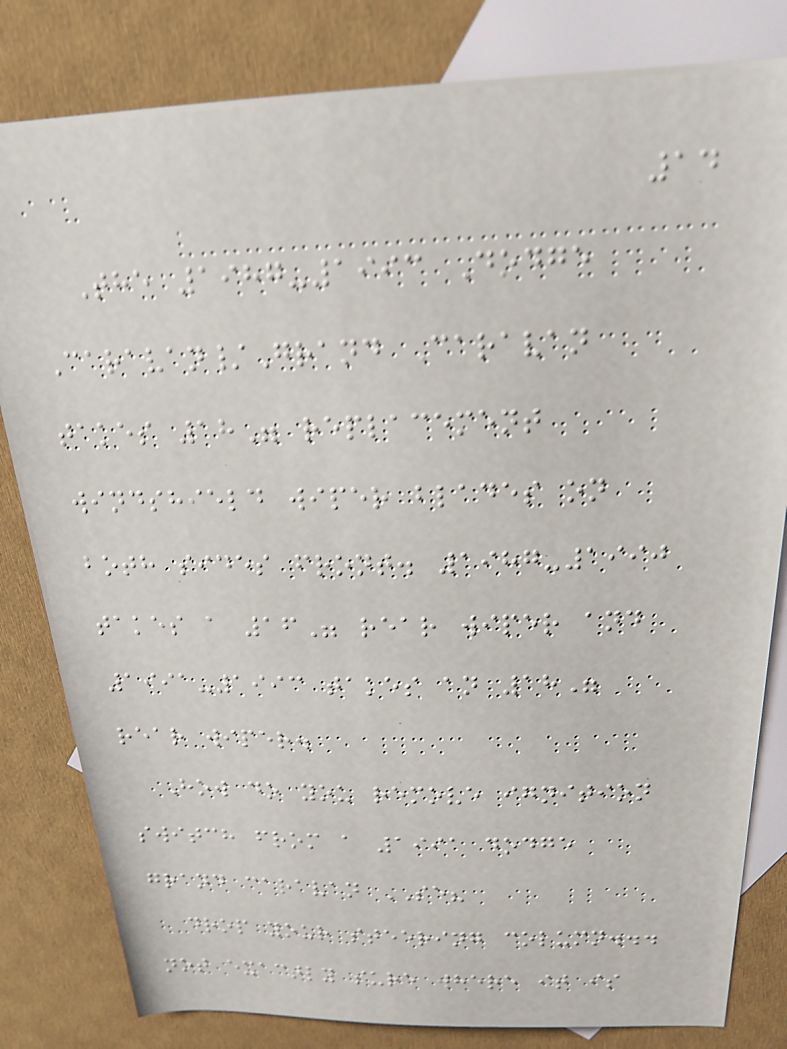14
The 1987-1993 Dodge
Caravan/Grand Caravan
takes 18" replacement
windshield wiper blades on
both sides front. 1987-1990
takes a 16" rear wiper and
1991-1993 takes an 18"
rear wiper.
How do you remove ignition
switch from a 1991 dodge
grand caravan SE?
drop your steering column...
not exactly sure where it is
